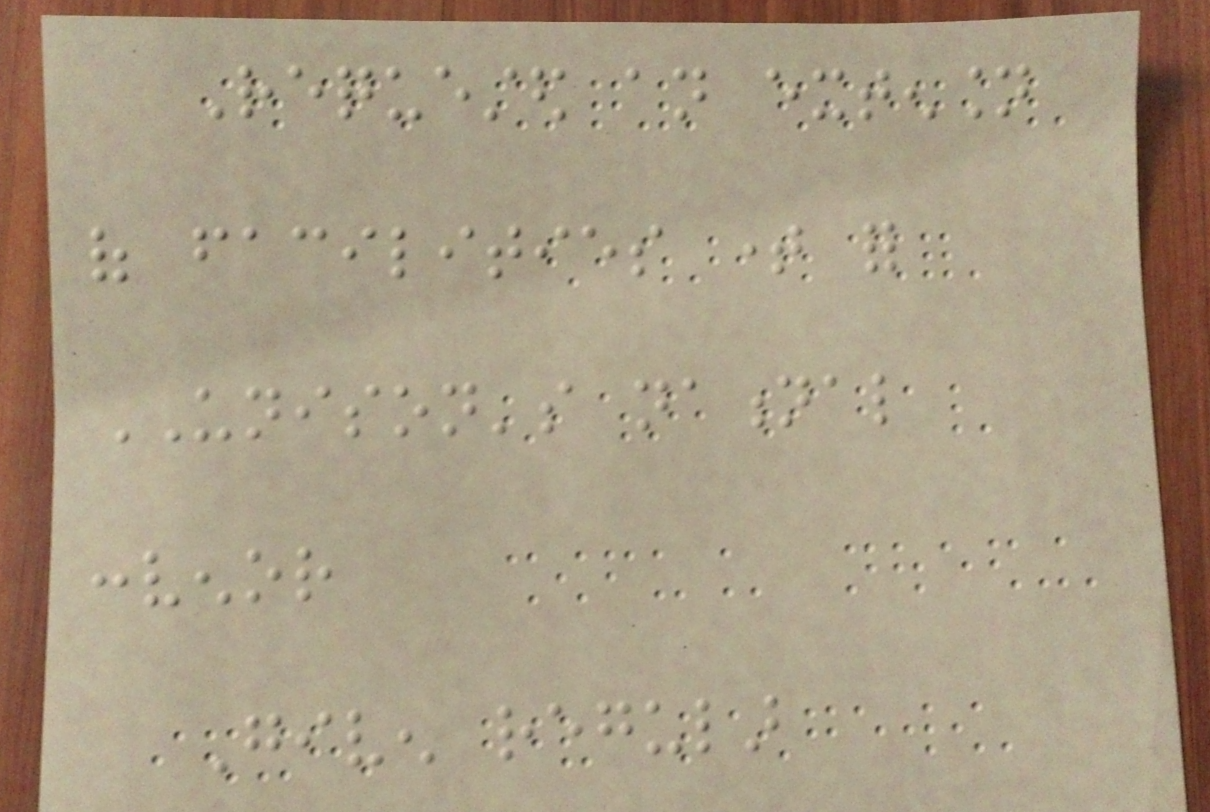Requested an extension
of facilities time for
UNISON's national
convenor
Given regular
